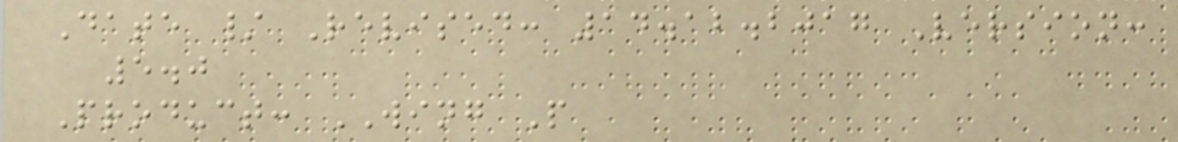Date / Revised: 14.12.2017 Version:
5.0
Product: WING P
